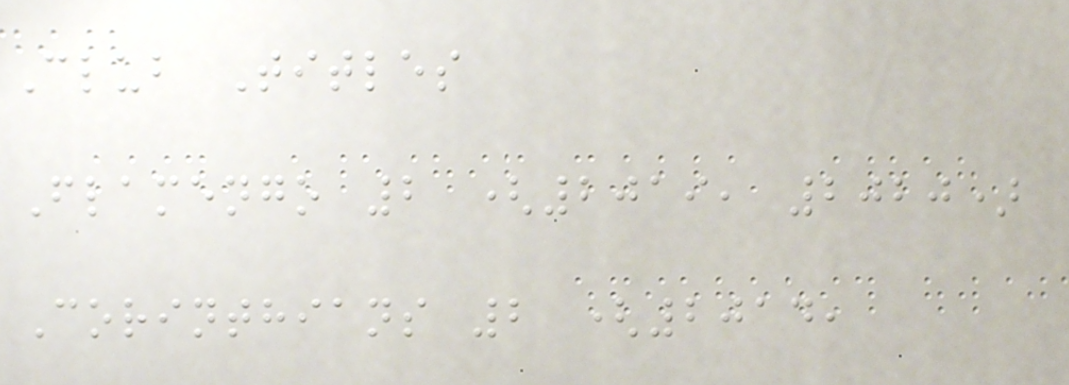Club Titles
Flamengo 2 (2019, 2020)
Corinthians 2 (2014,
